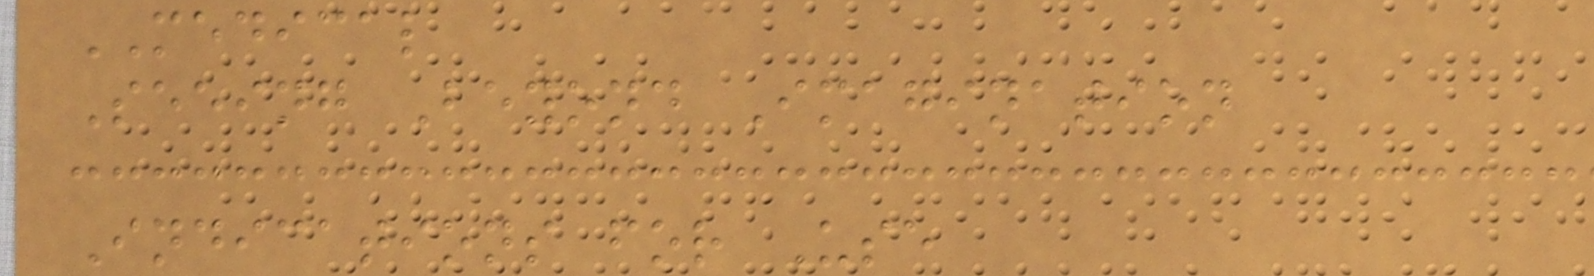MEDICAL
Seeing Beyond Imagination
Indications for Use
